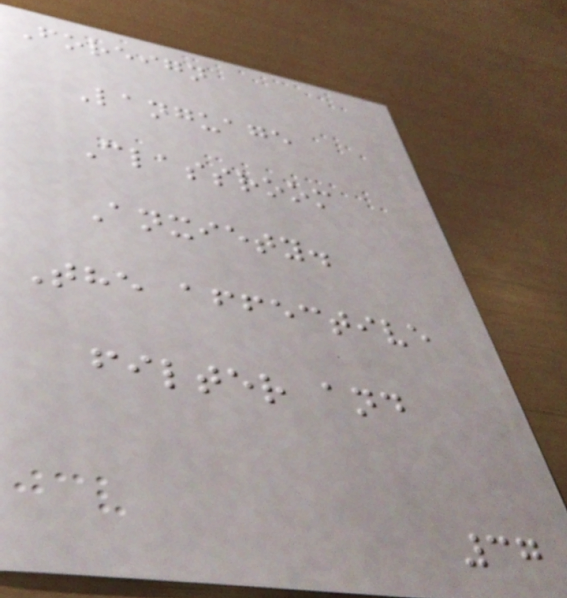Foreign
Language
Classroom
Anxiety.
The affective
filter and
37
